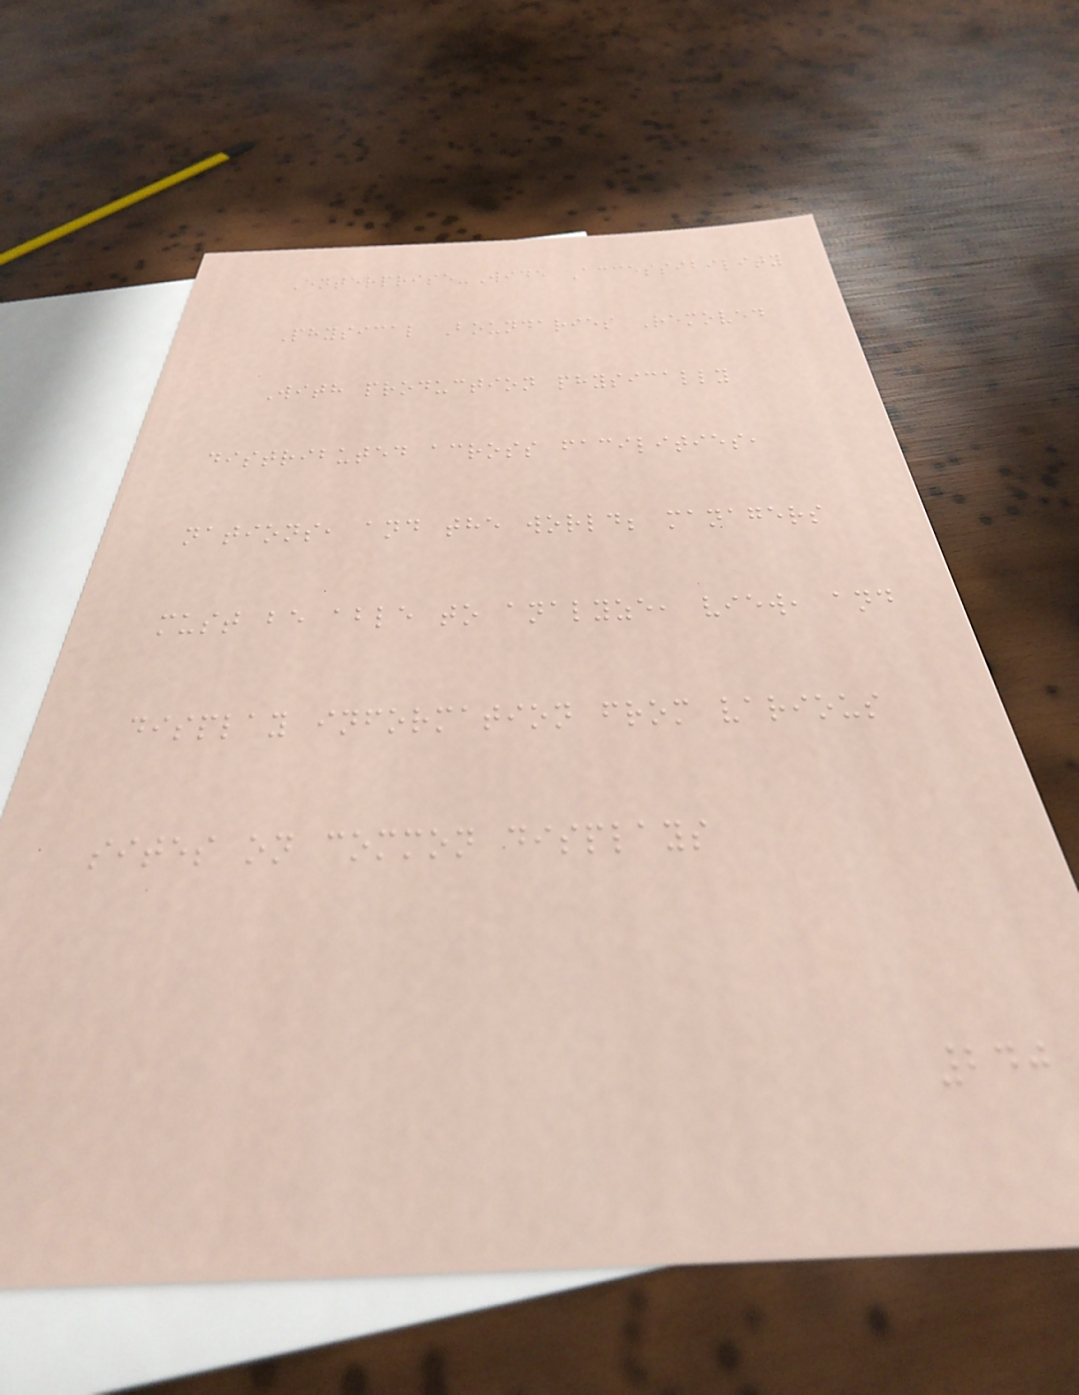Enterprise-Wide Accessibility
Physical Boundaries Removed
With production physically
distributed across facilities,
nations, and the world; managers
must be able to analyze, view, and
display information from various
sites on common displays
240
